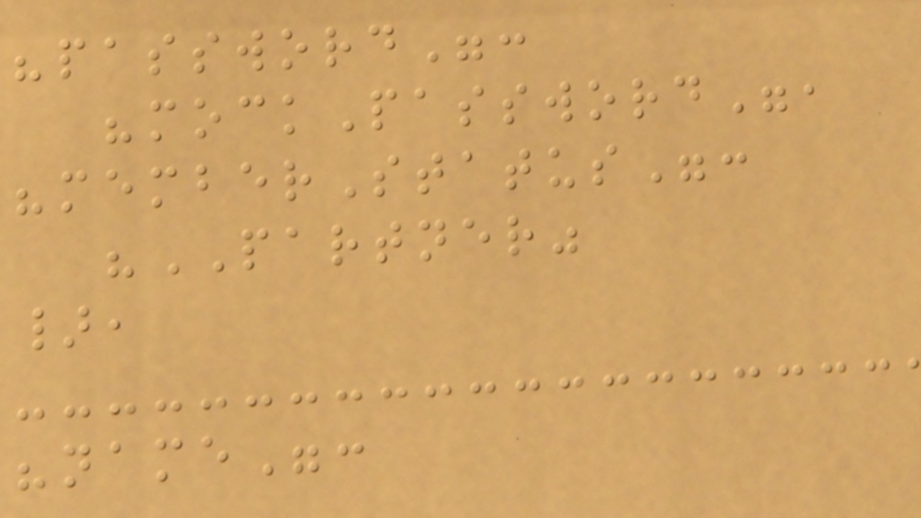"password":
"mockPassword",
"memberStatus":
"PARTNER"
},
"name":
